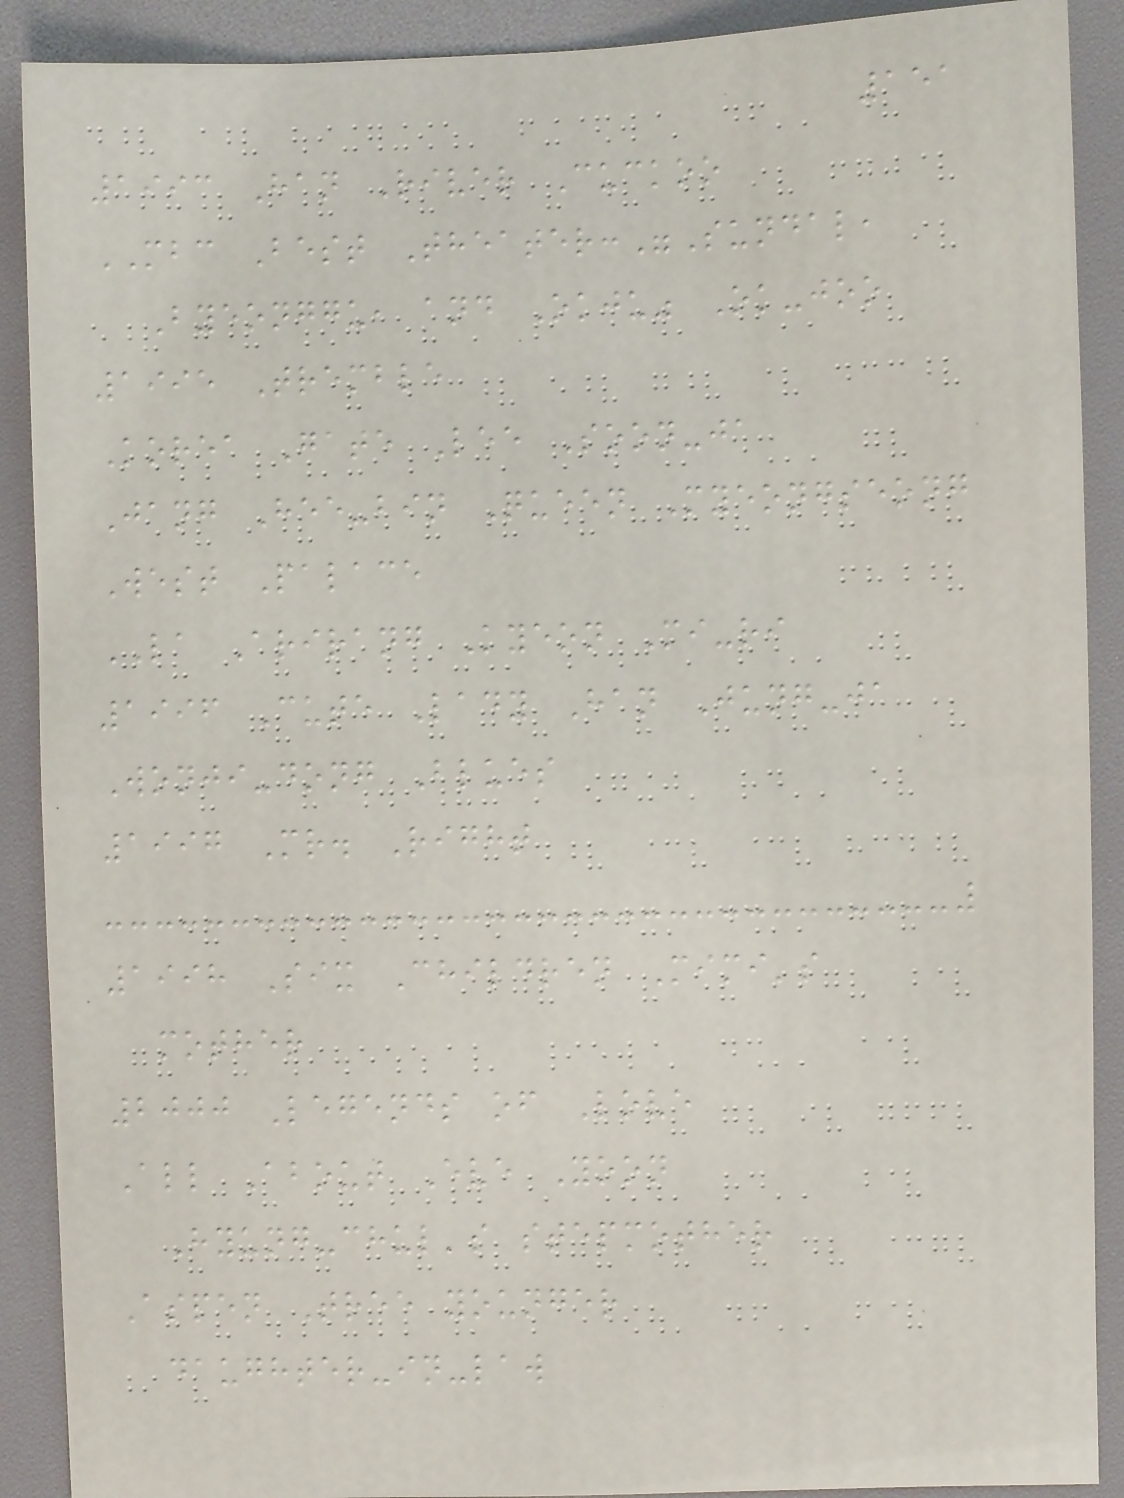151
1993 Han River Cuckoo
MBC Best Theater:"Sundal,
Byeonggu, and Okju" Ok-joo
1995 Tremble
Korea Gate Lee Soon-ja
Jang Hee-bin Queen Myeongseong
West Palace
LA Arirang Kyeon Mi-ri
1996 Cute Lady Han Jung-ja
Wonji-dong Blues
1997 Mr. Right
1998 Six Children Mimi's
mother
2000 Legends of Love
All About Eve Yoon
Hyung-chul's stepmother
Aspen Tree younger
daughter-in-law
